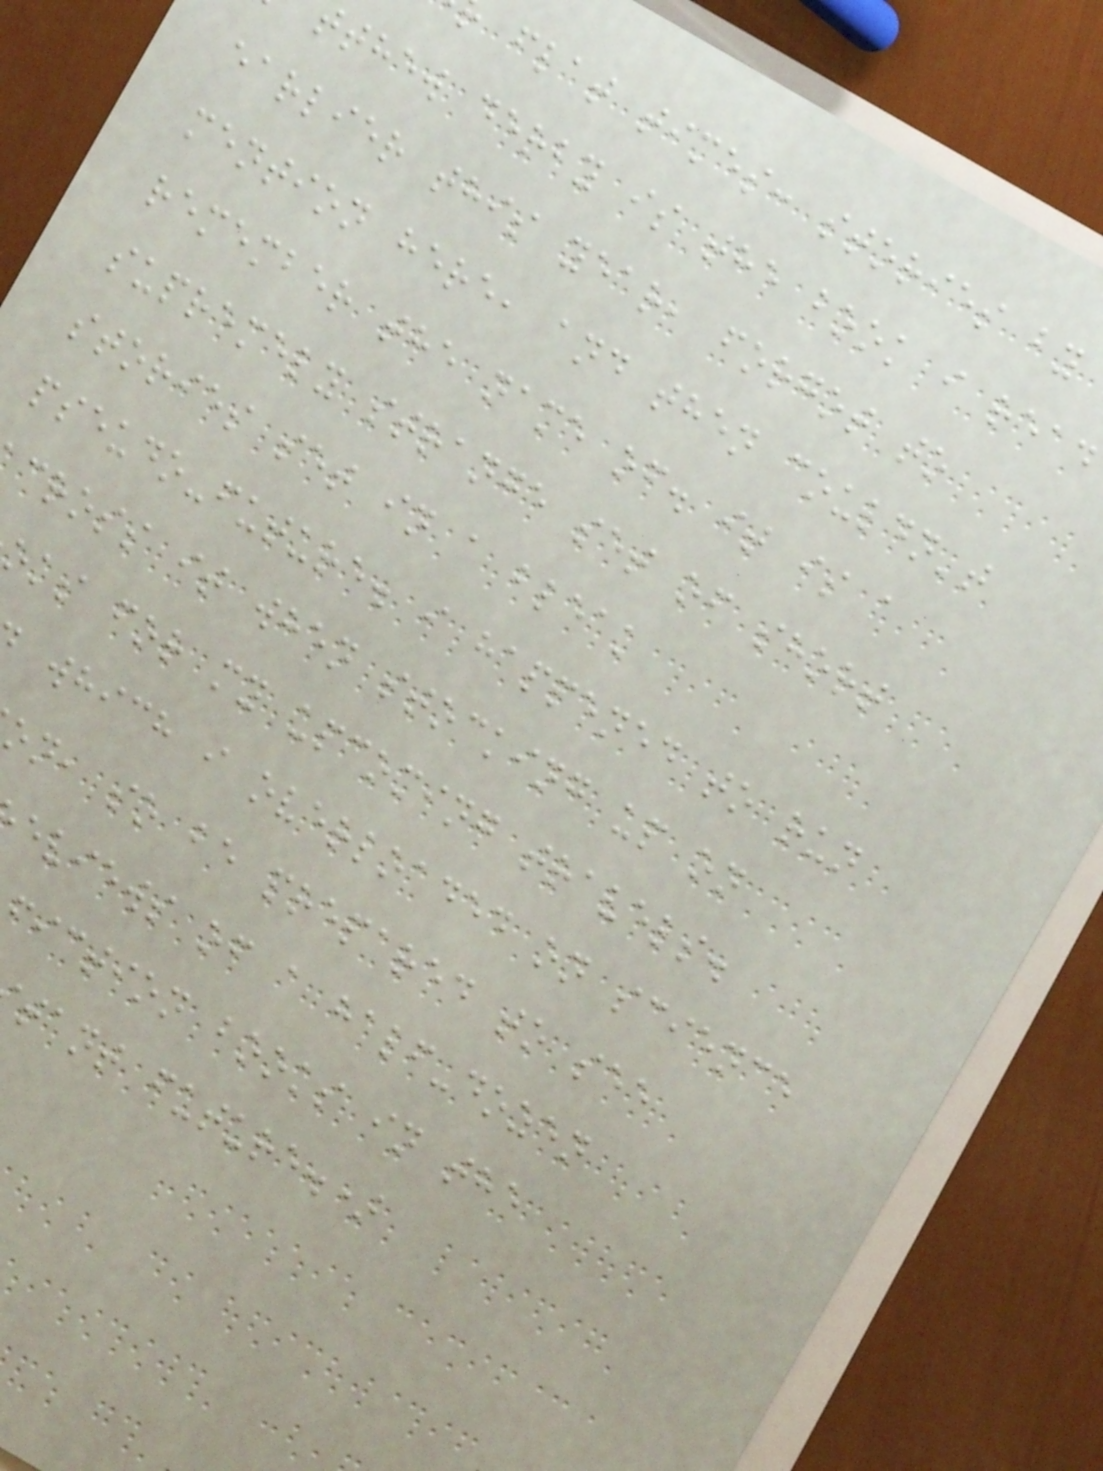flat times: stories by
tthew derby is the book i read
earlier this year, forgot to
mention here, and then couldn't
remember the name of. it is a
supremely strange set of short
stories set in a bleak
pseudo-future. i happened to run
cross it when stocking up on
oks for my upcoming travels.
which i overloaded on science
on, so be prepared to see
eviews of a half-dozen
fiction books in the
tant future.)
